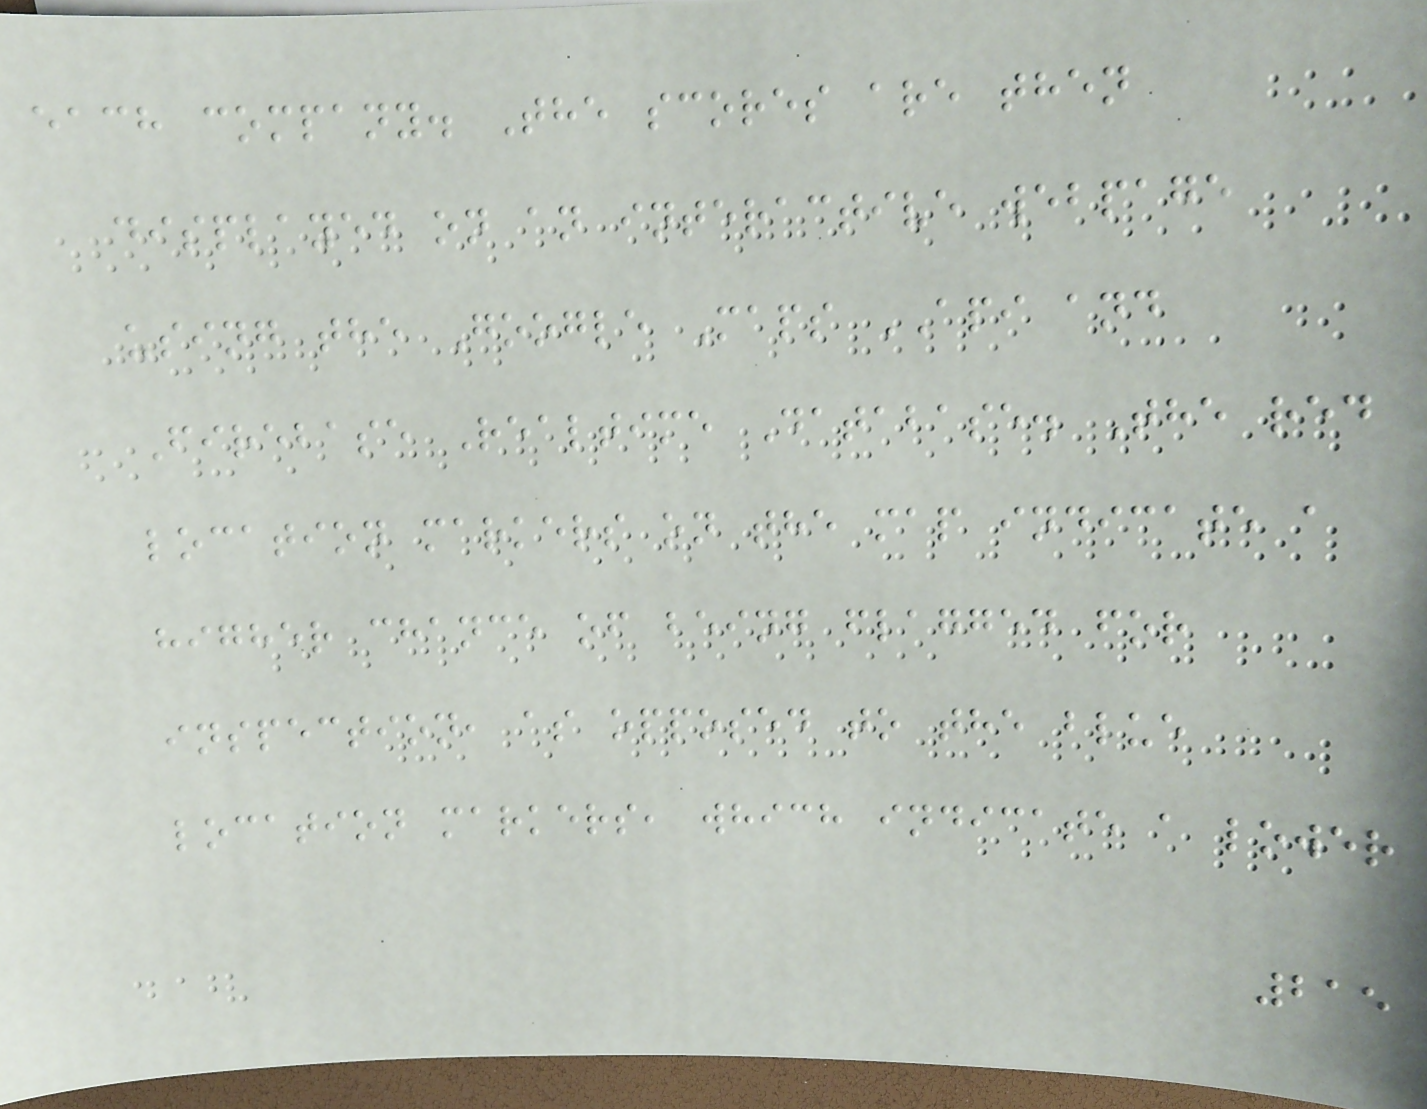each company. The scores are then
displayed on an interactive webpage
using the Google Maps API and
Firebase Realtime Database. The red
location markers on the map indicate a
higher chance of being flagged for
inspection, as opposed to the blue
location markers, which indicate a lower
215
